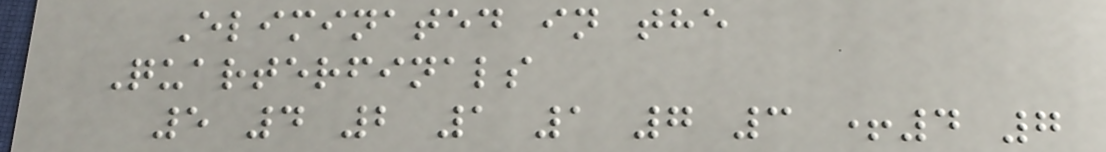Eliminated in the
Quarterfinals
5 4 2 1 1 7 3 +4 7
